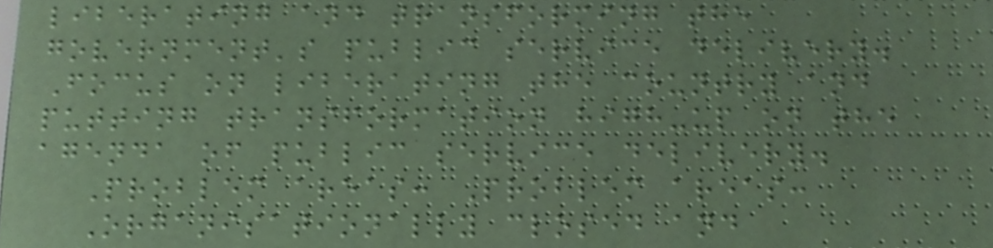liberating and transforming the
government's public service delivery.
Focus on liberating the country and
putting transformation high-up on the
agenda of public service delivery.
Problem areas: Problem areas:
Organisationally closed and
